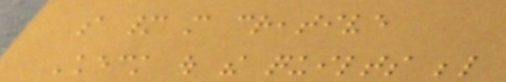so many more creative
Check out the quilts below
